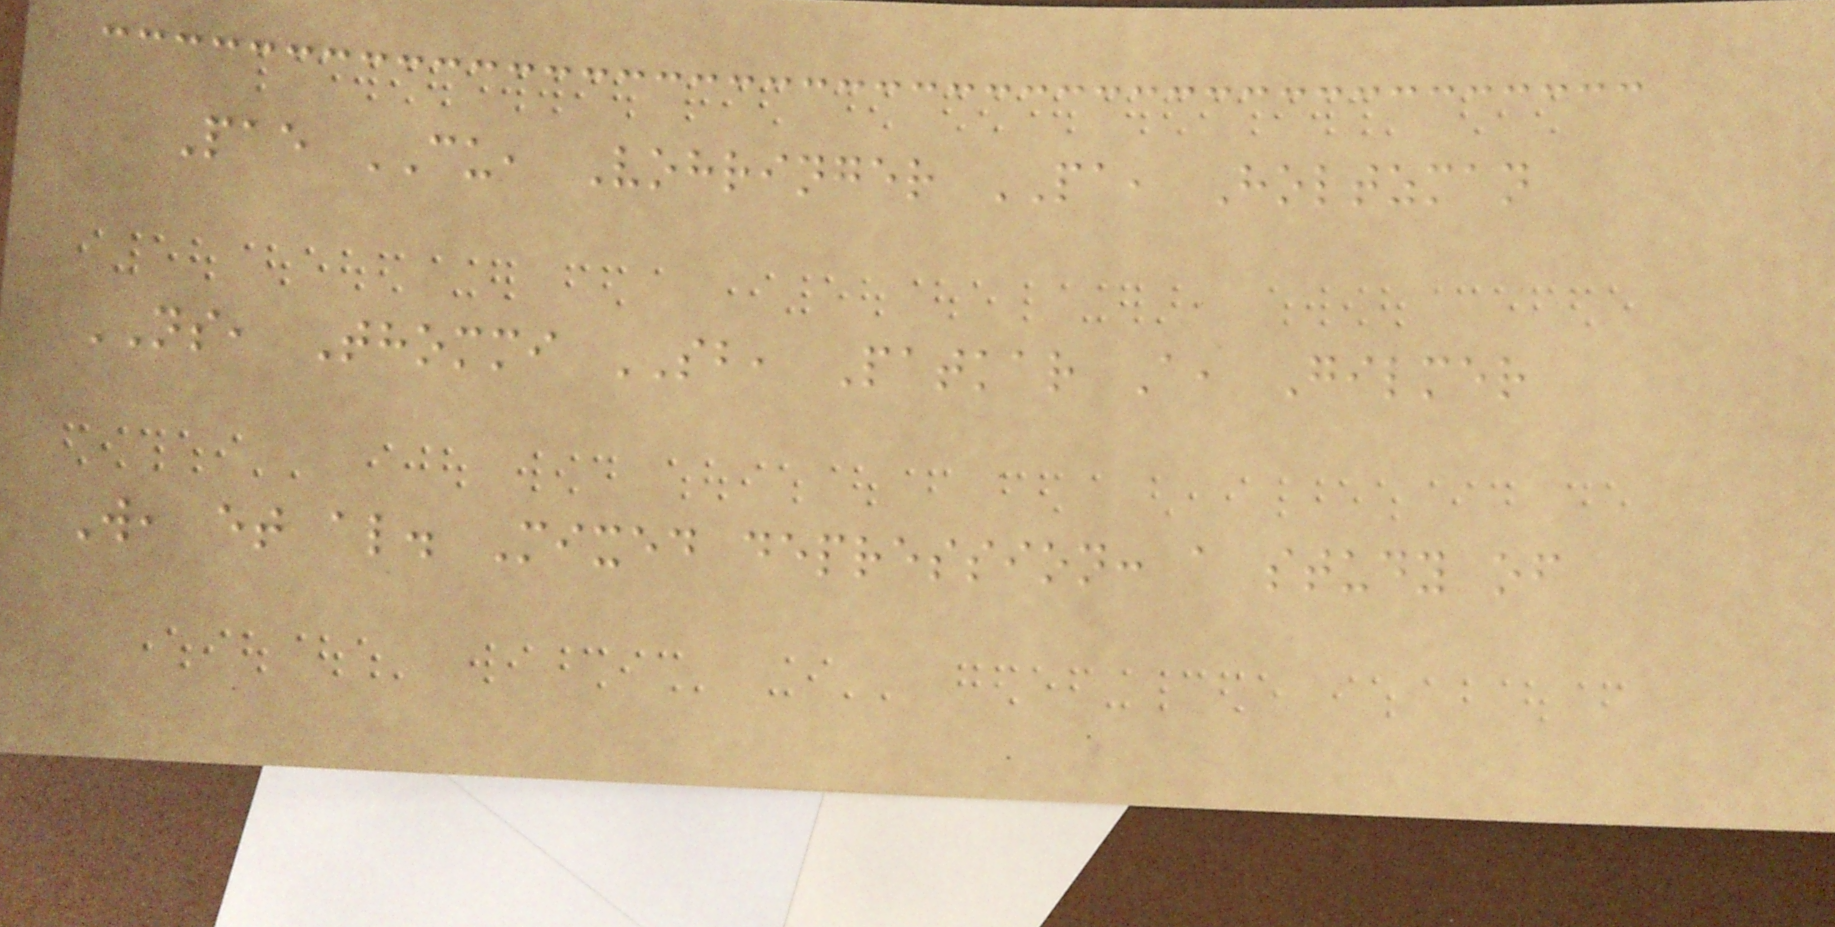Pae CU, Vohringer PA, Holtzman
NS, Thommi SB, Patkar A, Gilmer
W, et al. Mixed depression: a study of
